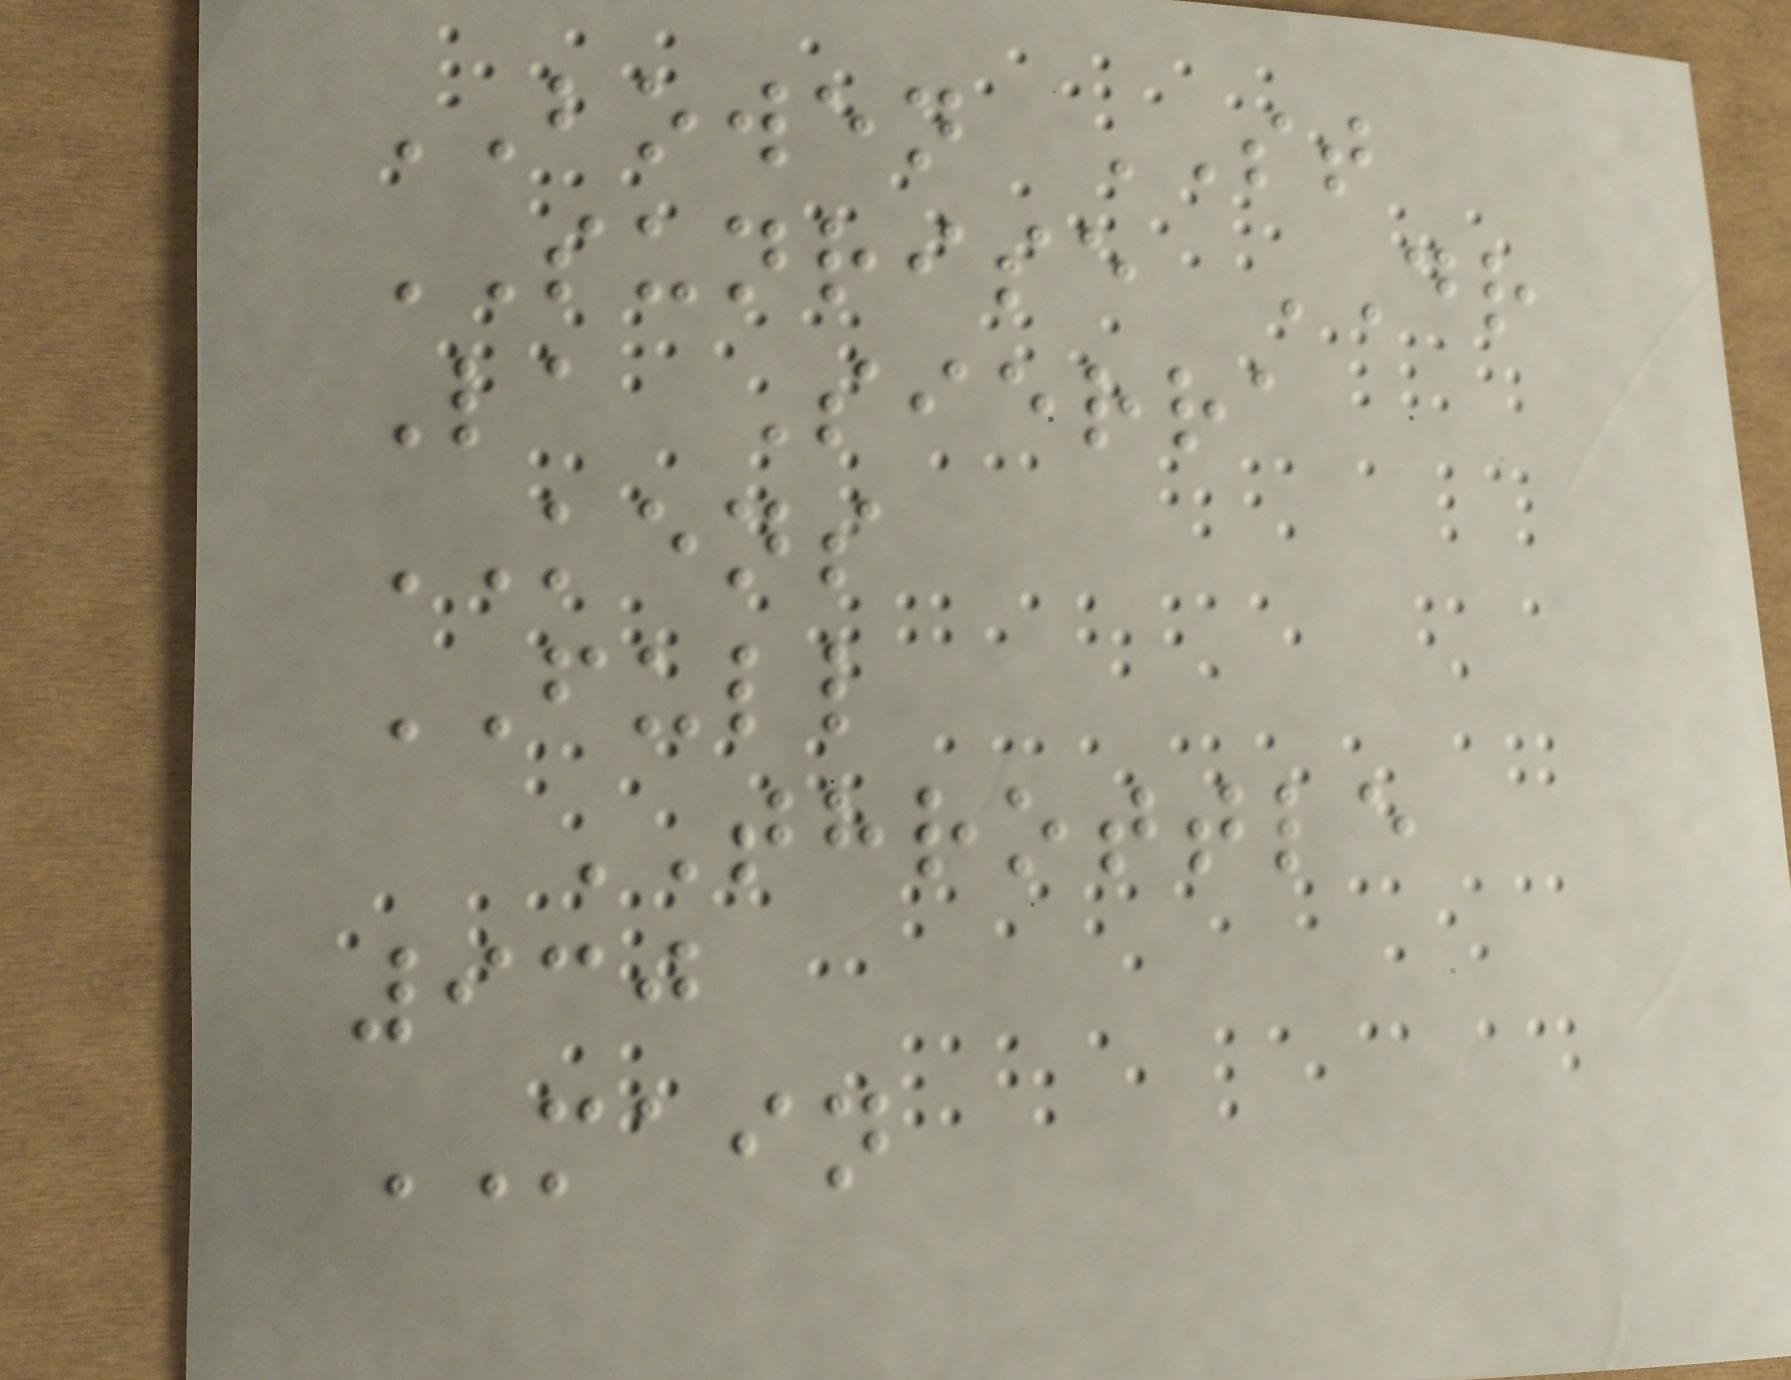BOWEN ST
SUNRISE DR
La Sierra
KENS
FULL
THROTTLE
930
MAIN
